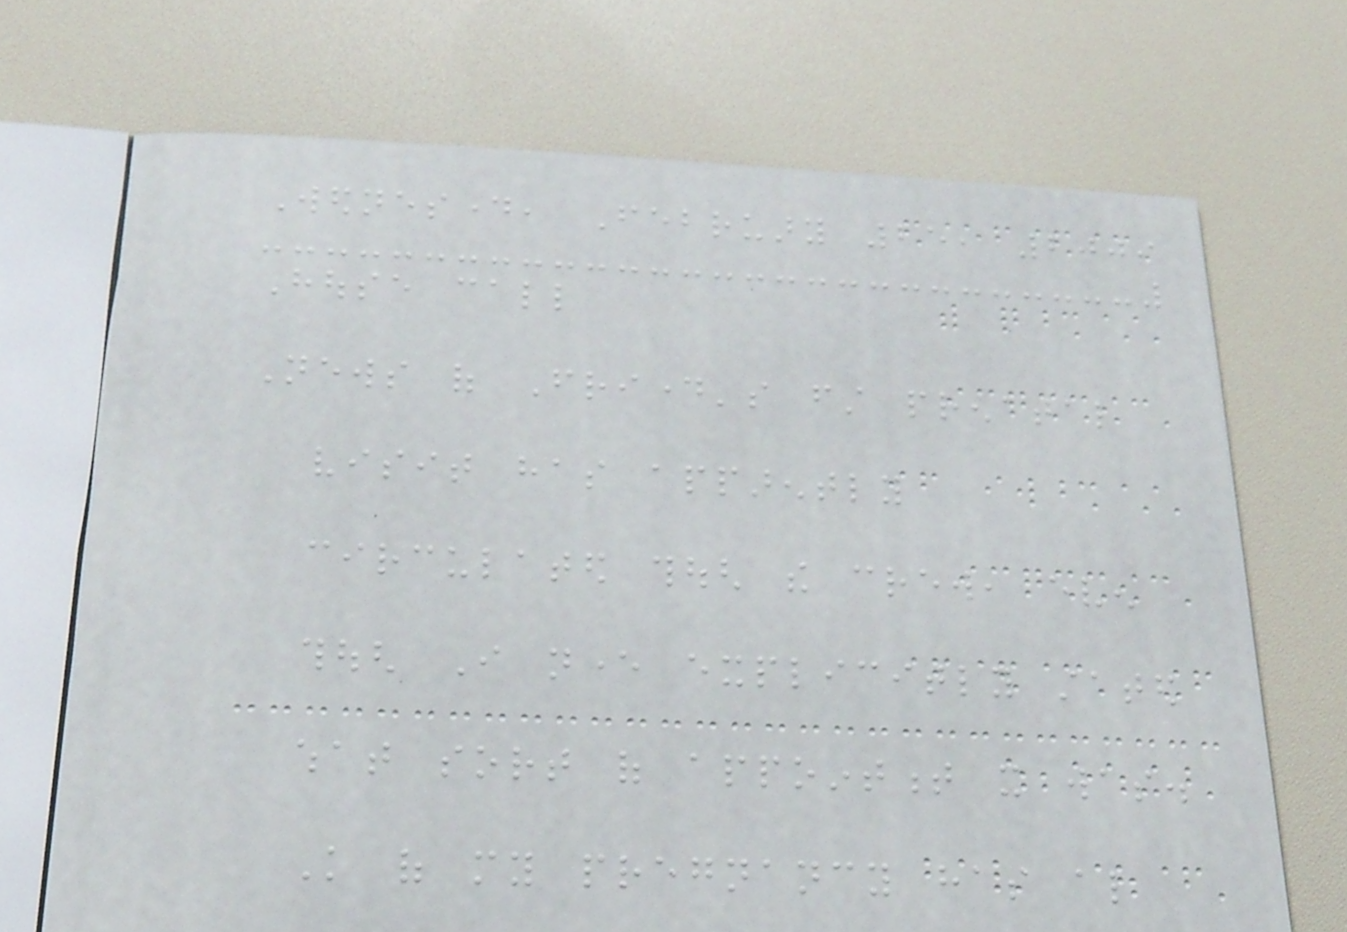Wednesday, February 25, 2009
House call
News of Friday's first prenatal
visit has apparently
circulated though the crew, even
though I never explicitly stated
what sort of appointment it was.
Knowledge of my pregnancy has also
